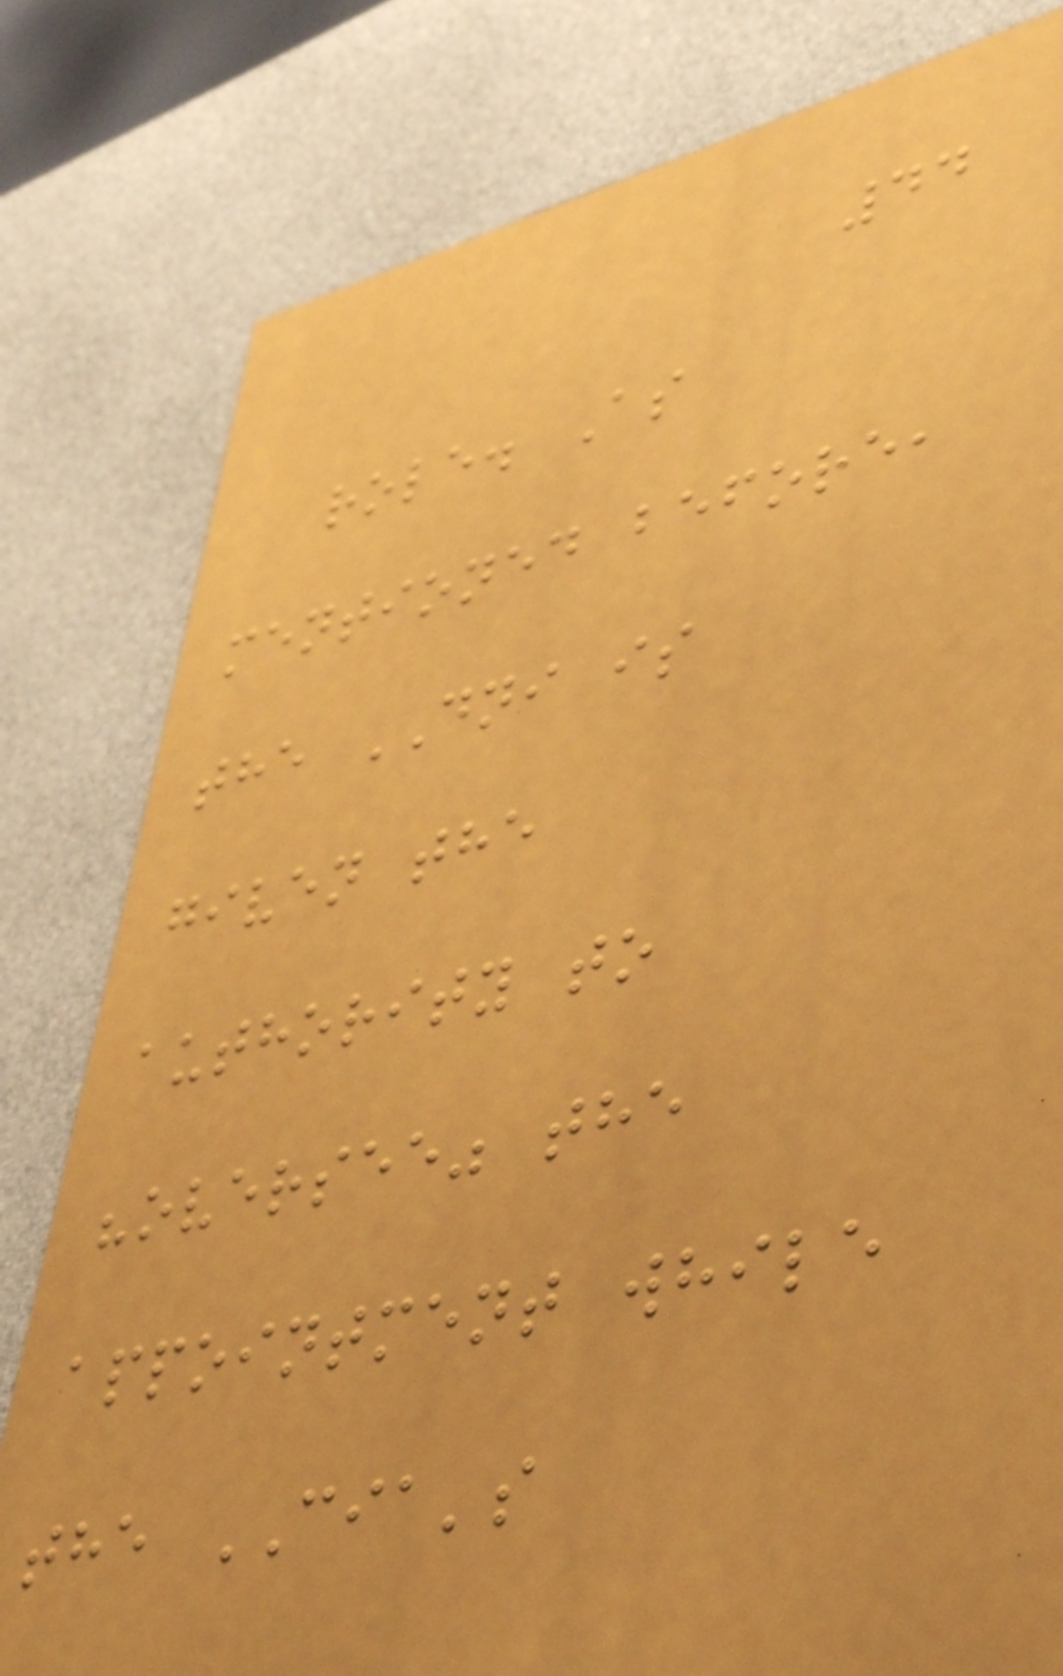44
role. As
mentioned before,
the DNI is
given the
authority to
"oversee" the
appointment while
the CIA's
